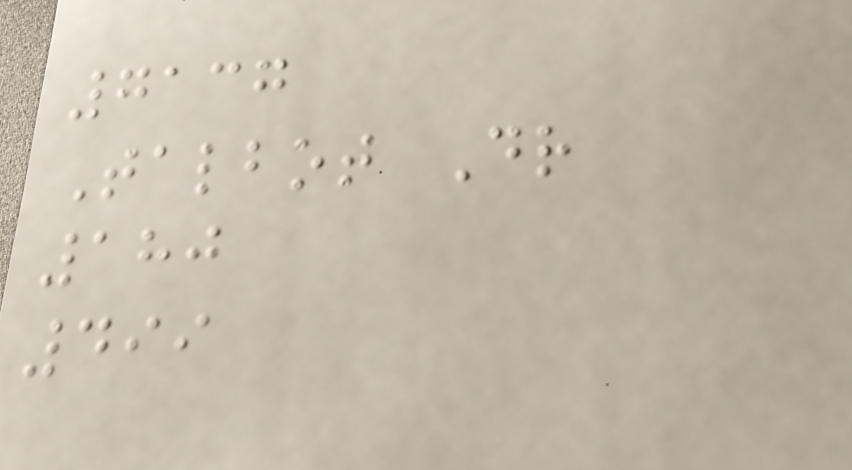7137
Talbot Dr
180
499
